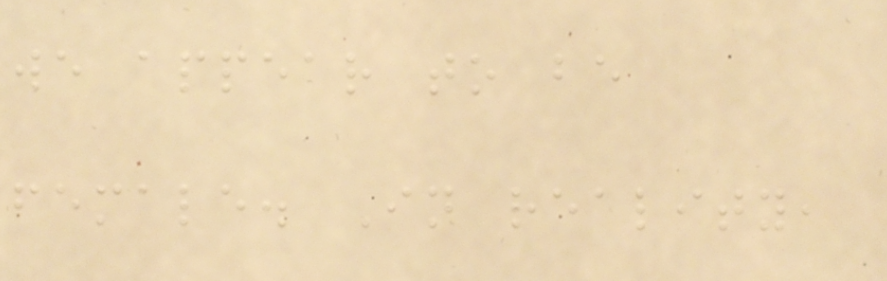we appear to be
female. In reality,
